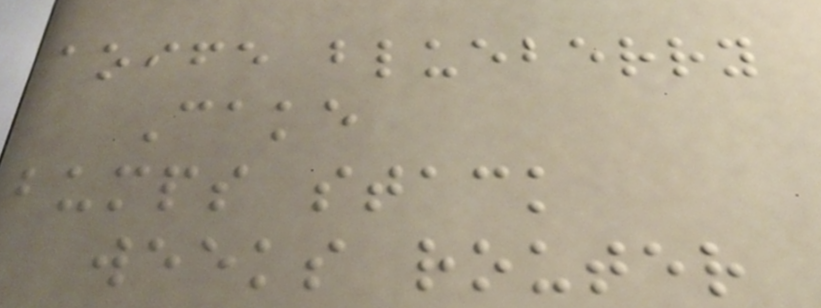aoife blueberry
Cake
bumps stack
weeks router
